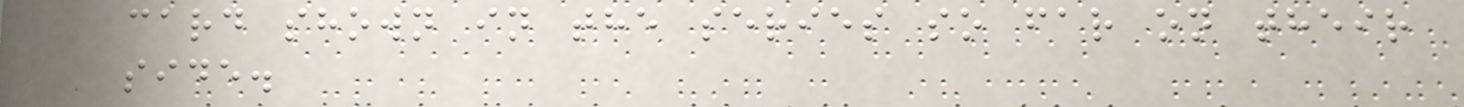card shown in the series so far on their
side.
